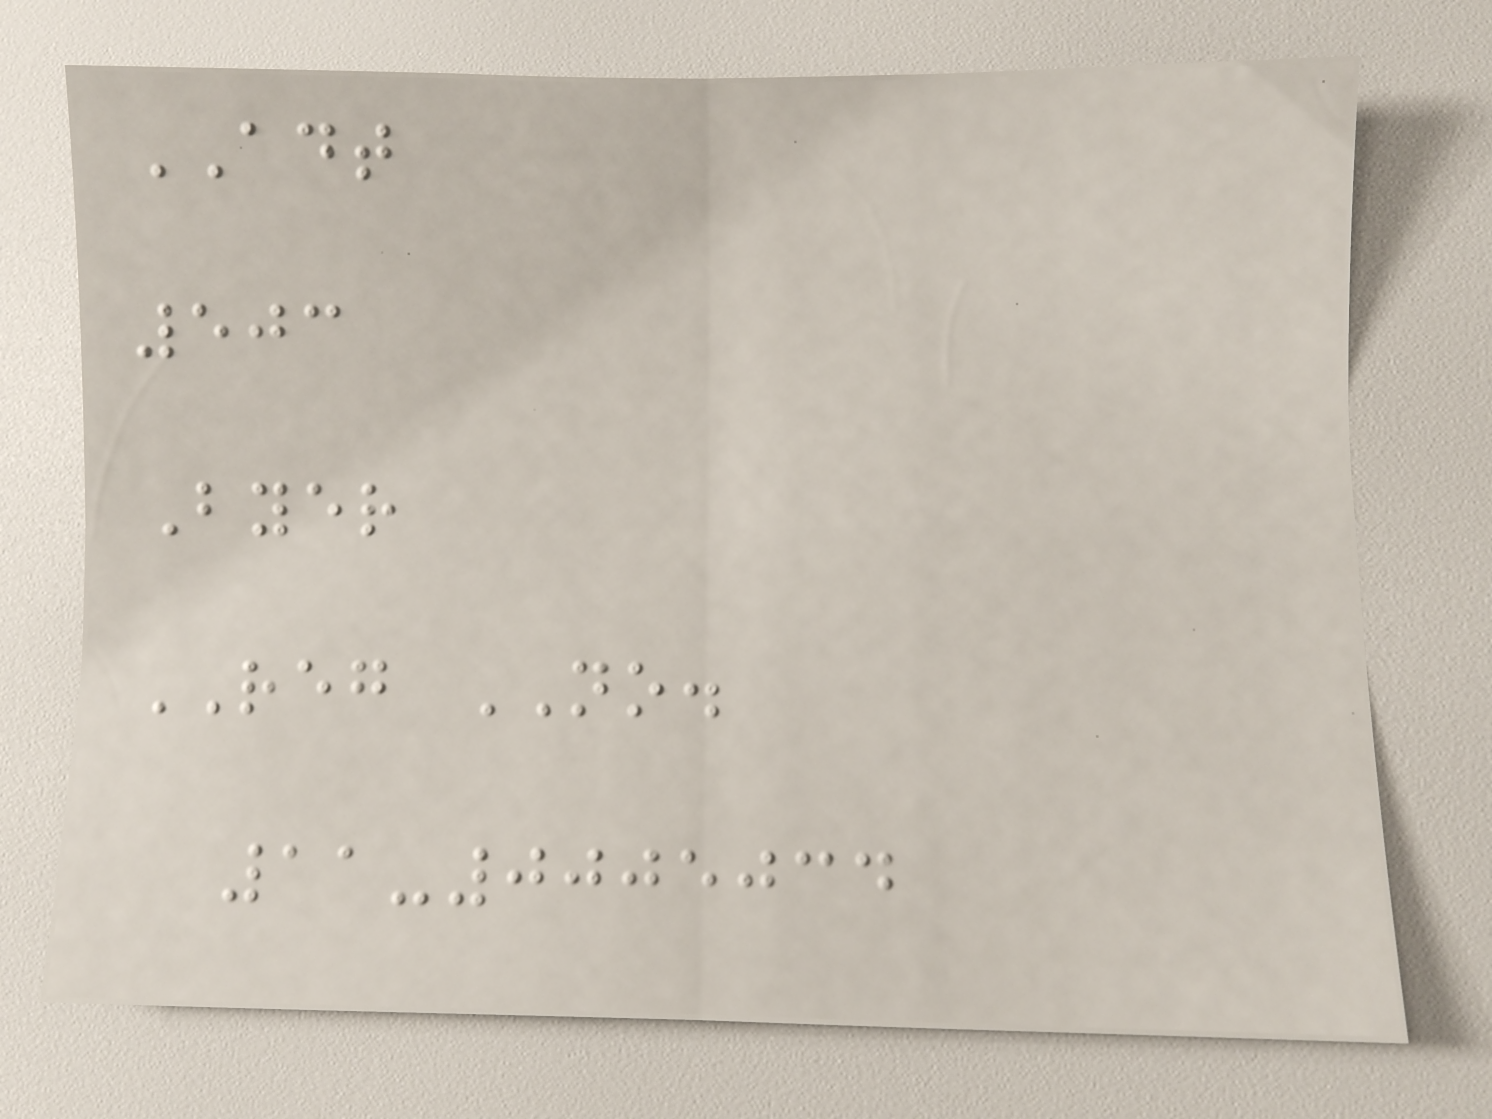ADT
503
Byer
REG NO.
11-0005034
